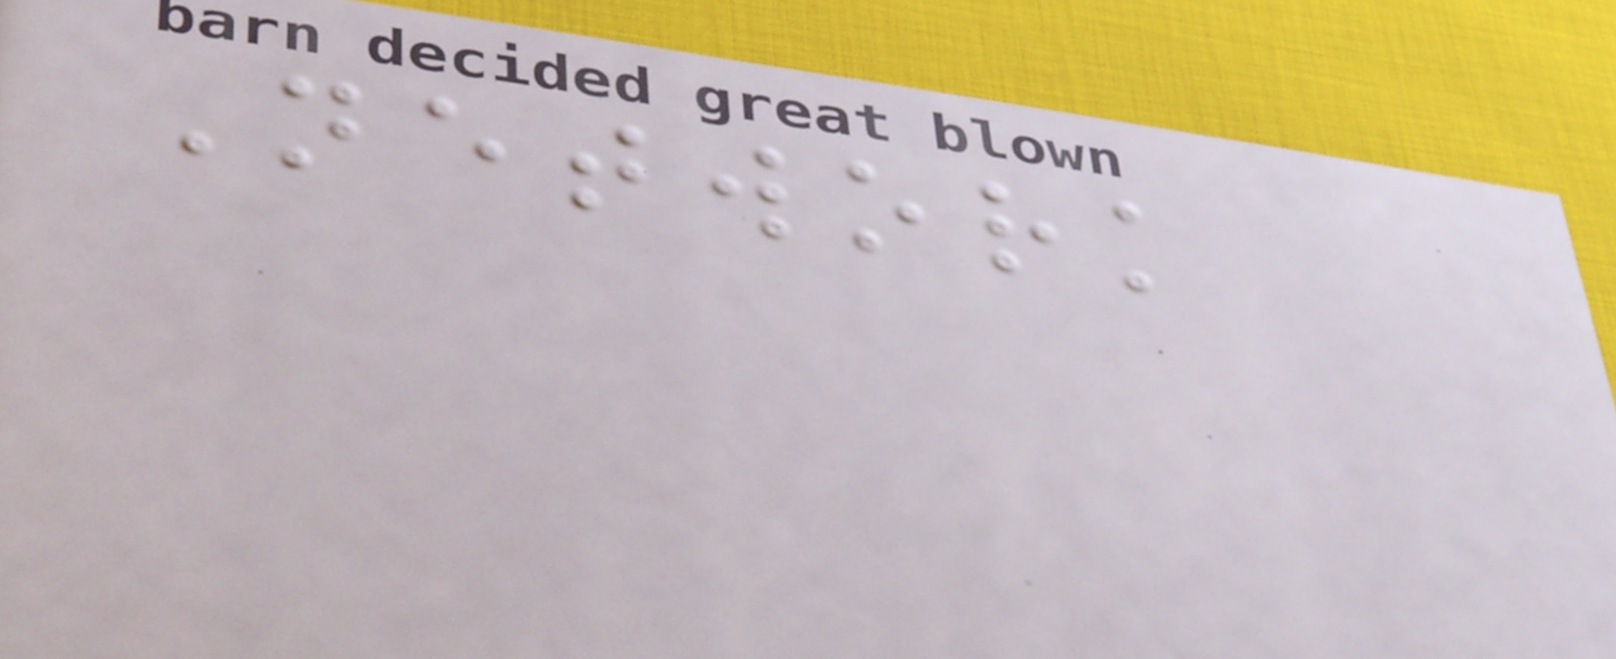Network
